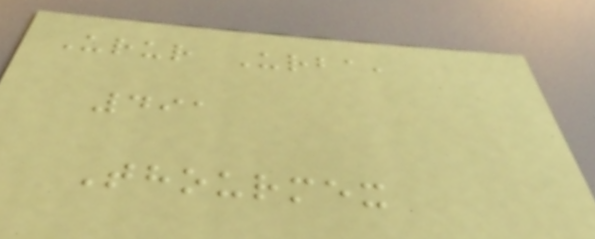Urur Urba,
491
Thourmex
